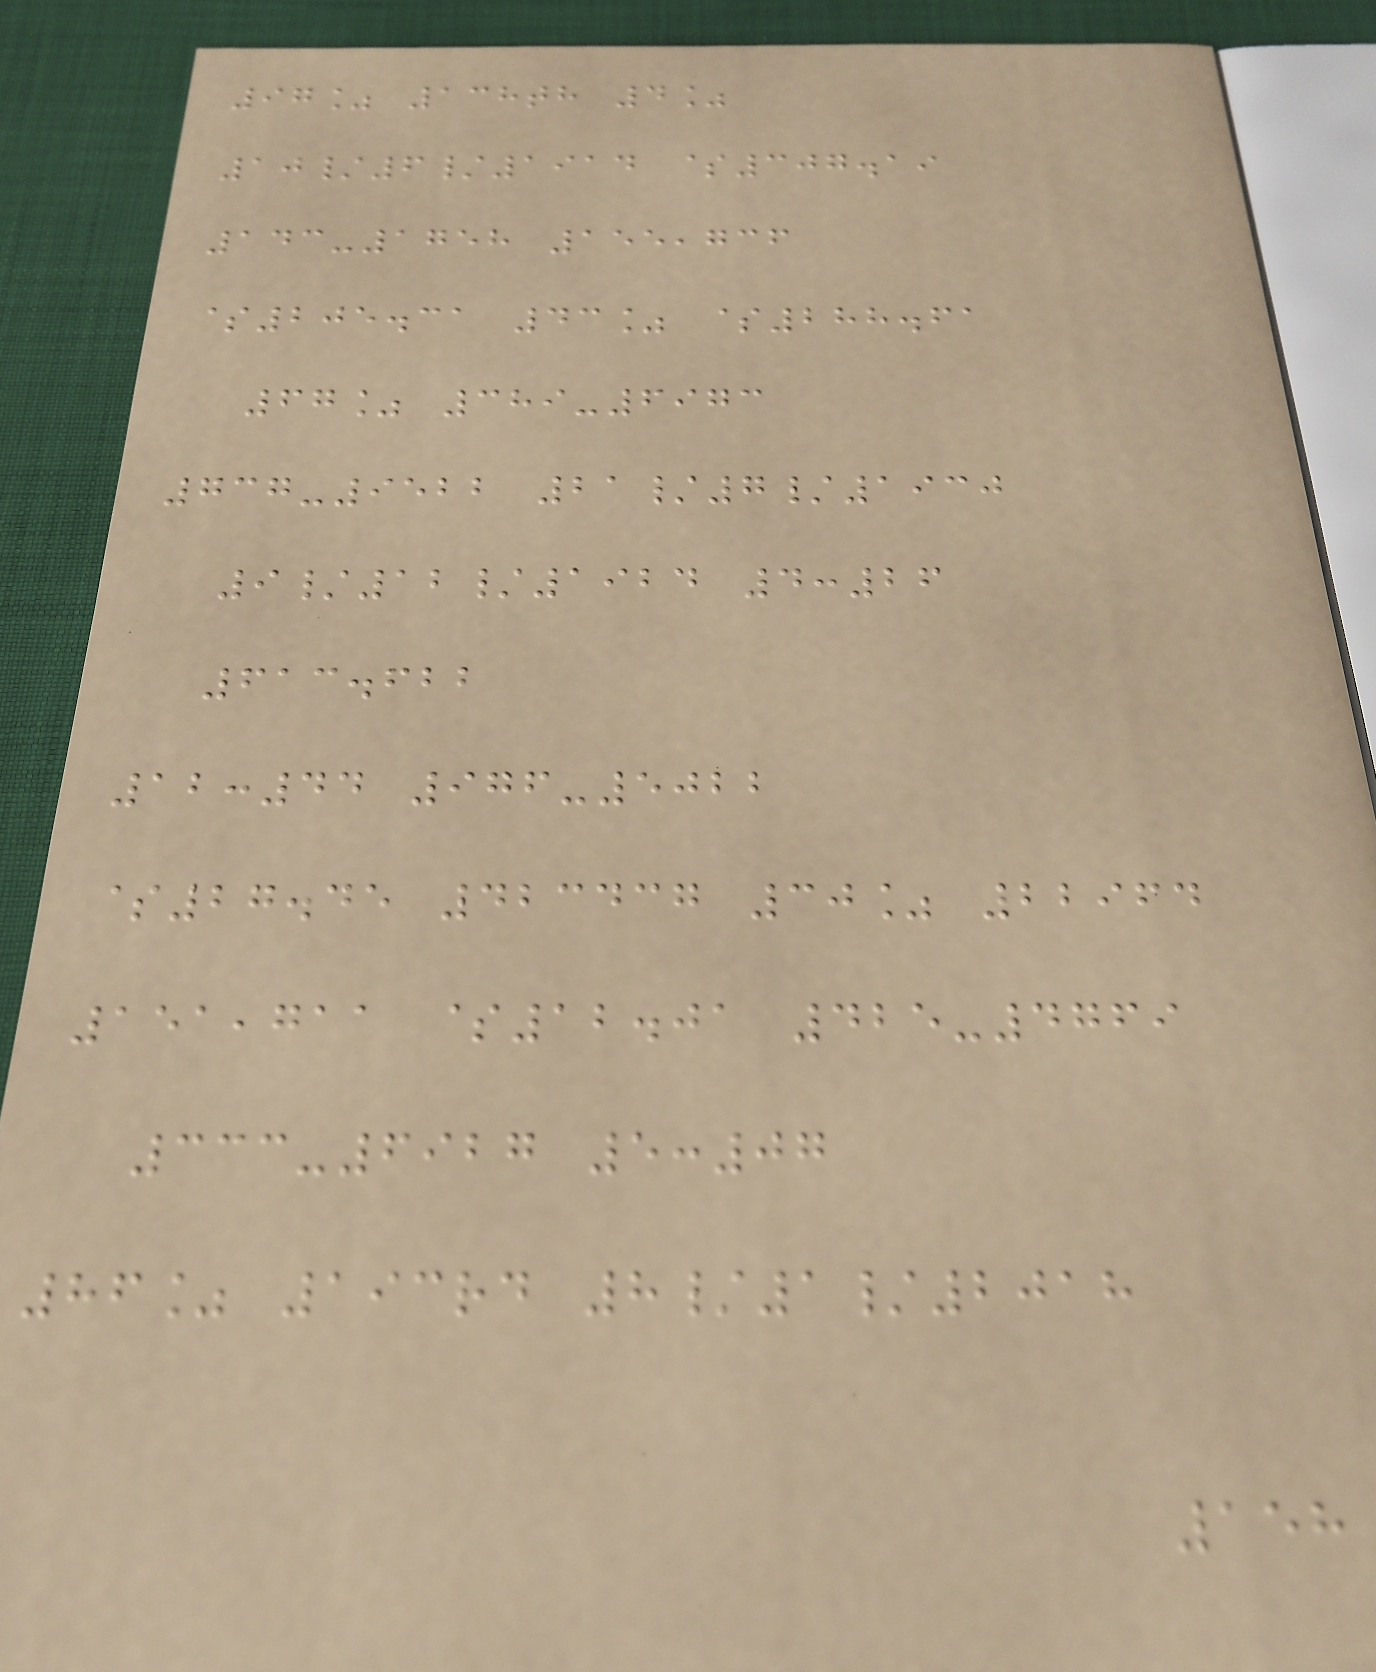97% 138th 4%
10/6/1914 $307.19
143-1758 155,736
$205.31 43% $288.61
67% 389-6973
737-9522 21/7/1930
9/12/1924 4:26
613.622
12:44 976-5022
$27.45 423437 30% 22964
151,711 $12.01 425-4769
333-6927 5:07
86% 193rd 8/1/2018
158
